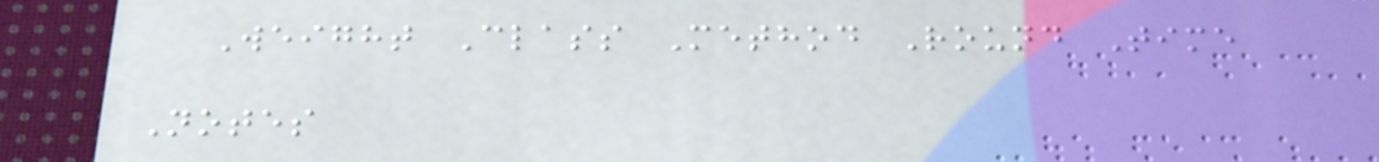Weight Class Method Round Time
Notes
